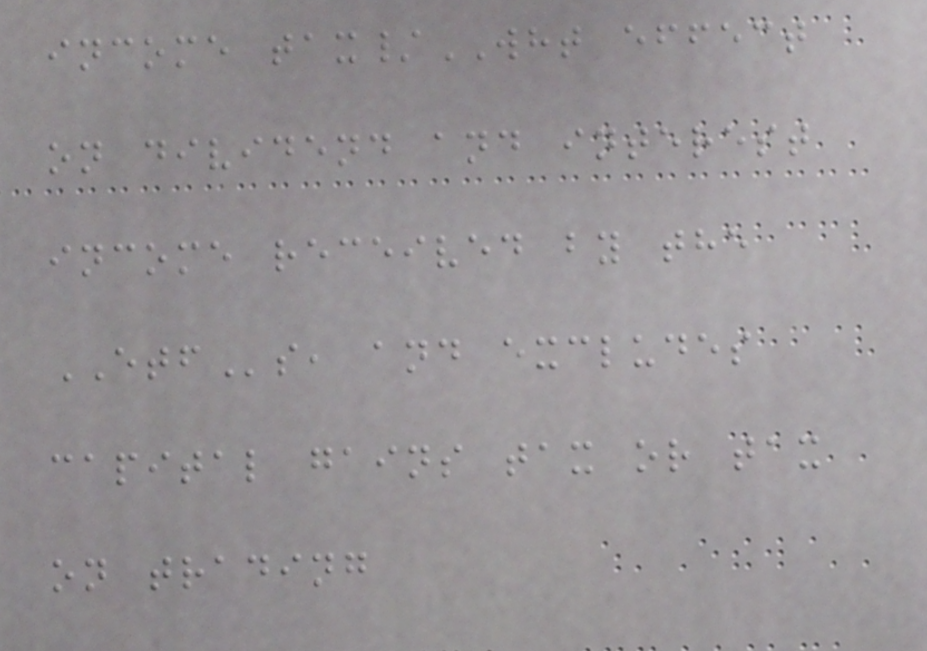income tax/WHT effect
on dividend and interest
income received by the
ETFs, and excludes
capital gains tax or tax
on trading
